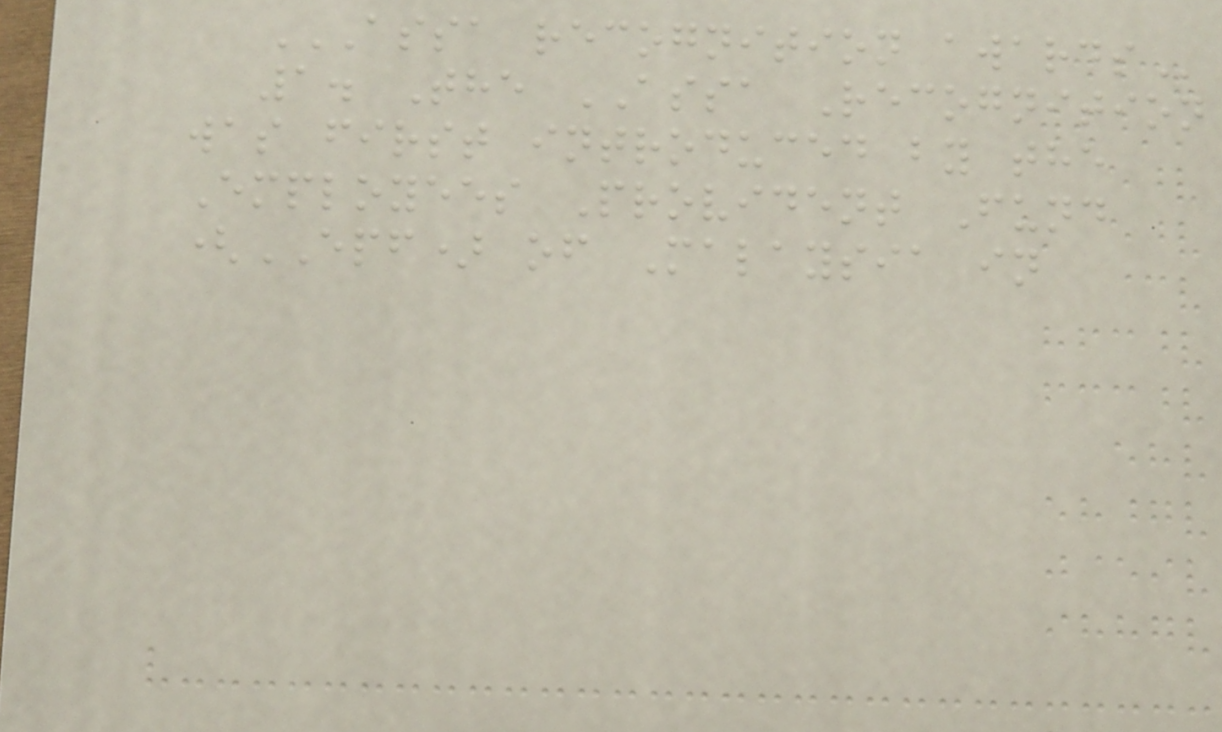ASSA RECOGNITION AWARDS
1. The ASSA Recognition
was first introduced by the
Employees Provident Fund
(EPF) of Malaysia in
